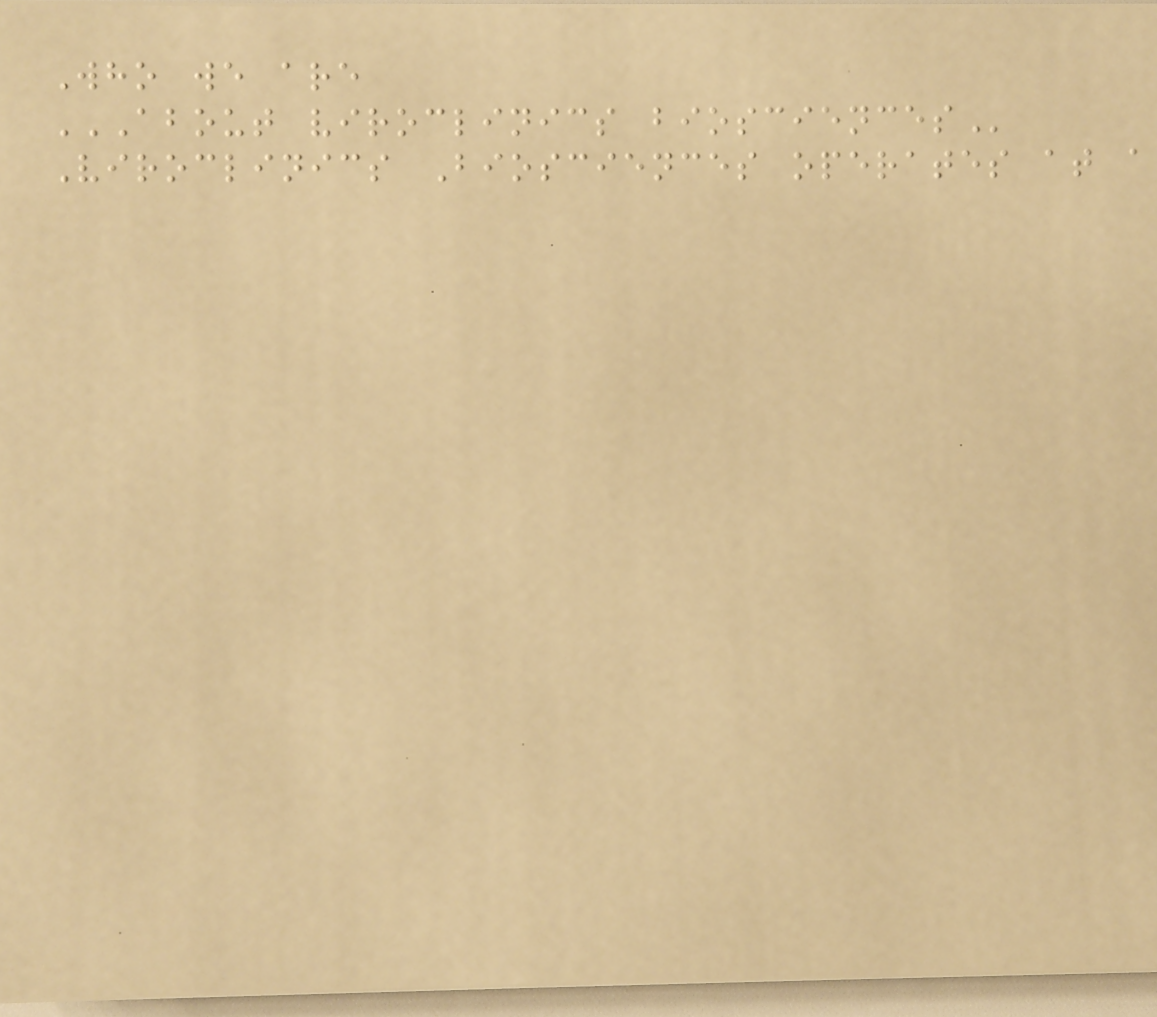Who we are
ABOUT VIROCLINICS BIOSCIENCES
Viroclinics Biosciences operates at a
